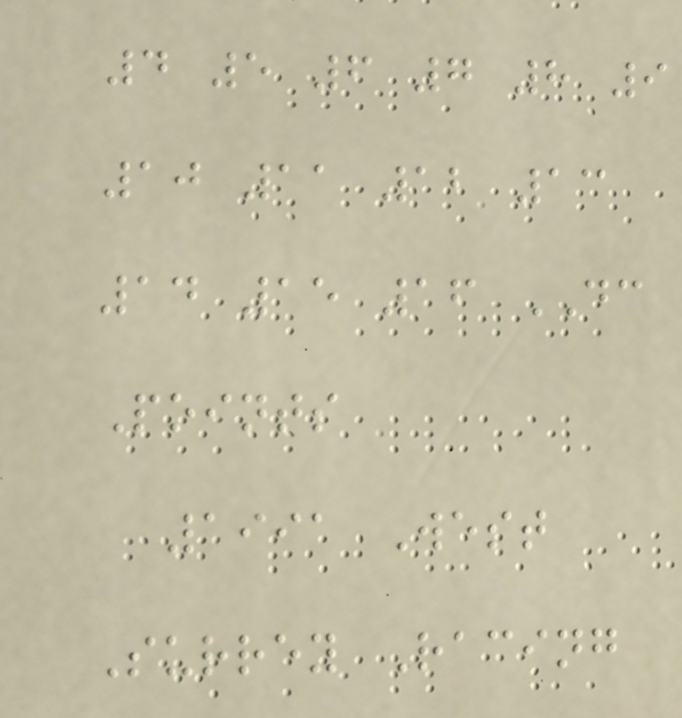4 5 6 7 8 9
10 11 12 13
14 15 16 DC
Points
1991 West
Surrey Racing
